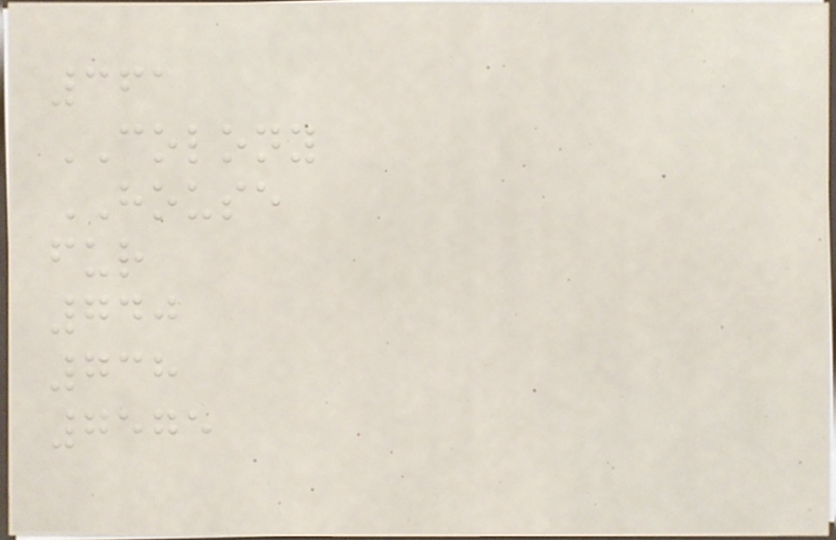361
COLONY
HOUSE
fur
740
738
7575
